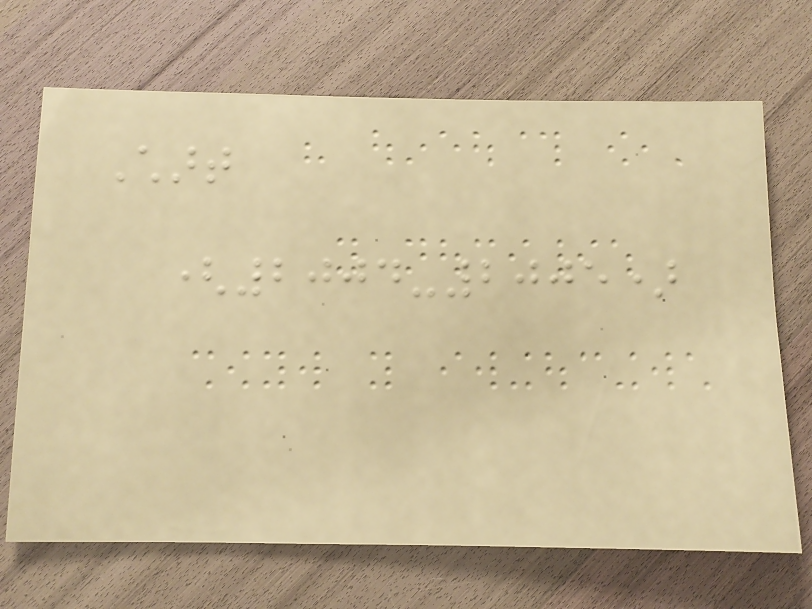Chart
(2004-2005)
